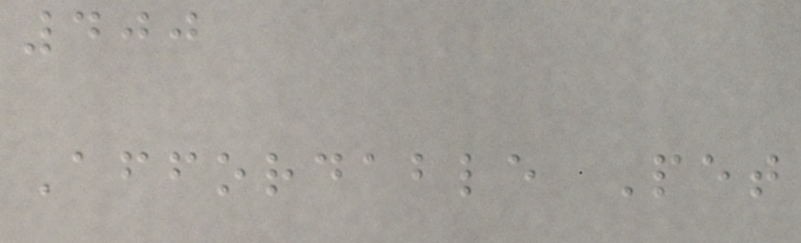400
Affordable Pet
